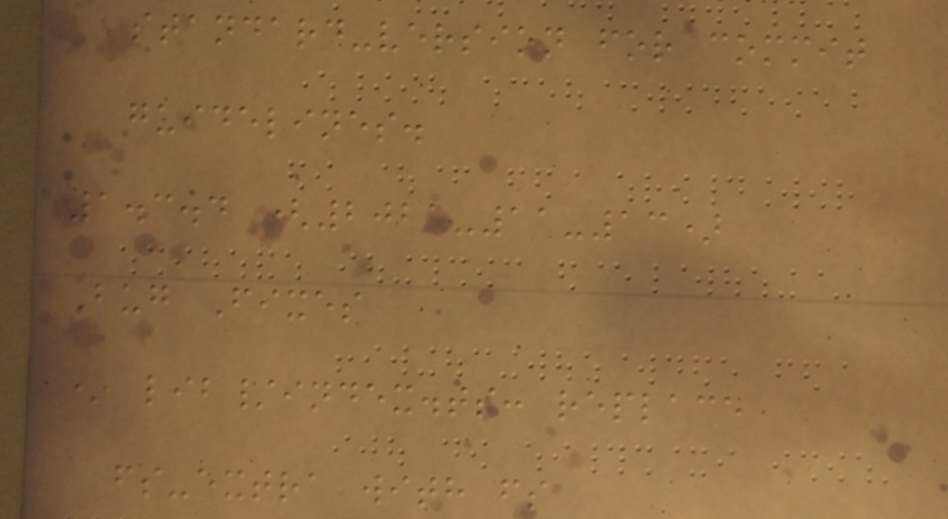standard-version for commit
guidelines.
1.3.4 (2021-11-13)
Bug Fixes
* lib/index.ts: replace
fs-extra with fs
